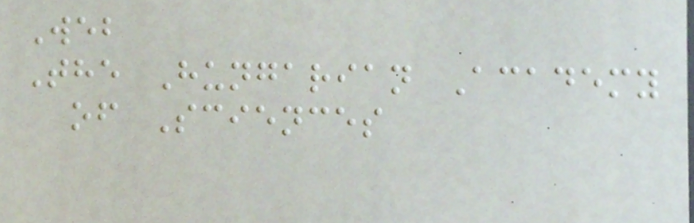Web
The Hungarian Academy
of Sciences
